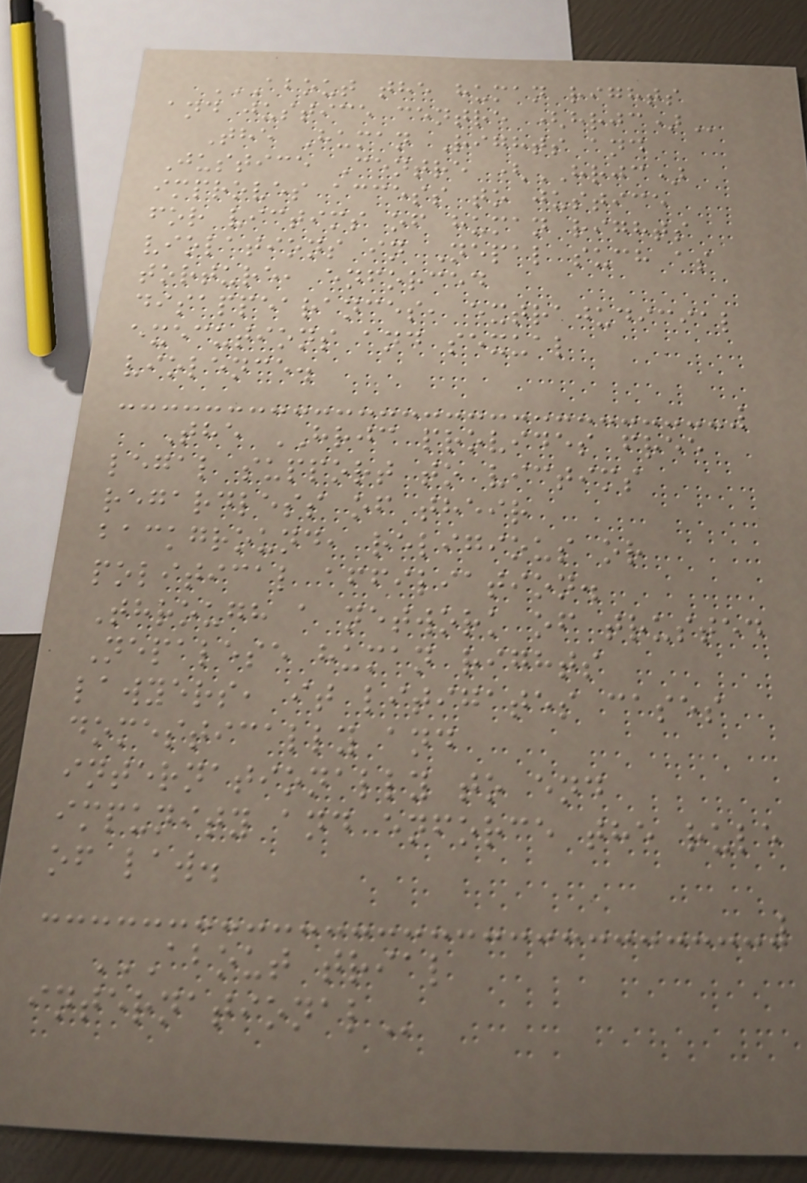ABOUT THE HUMAN RIGHTS
AND JUSTICE CENTRE (HRJC)
The Human Rights and
Justice Centre (HRJC)
improves access to justice
for victims of human rights
violations in Nepal such as
torture, enforced
disappearances, extrajudicial
executions and sexual
violence.
The HRJC provides free
legal support to victims
regardless of their
background, religious or
political affiliation.
Through a network of trusted
Nepalese human rights
lawyers, it litigates cases
domestically and
internationally to end
impunity and enforce the rule
of law.
ABOUT TRIAL
INTERNATIONAL
